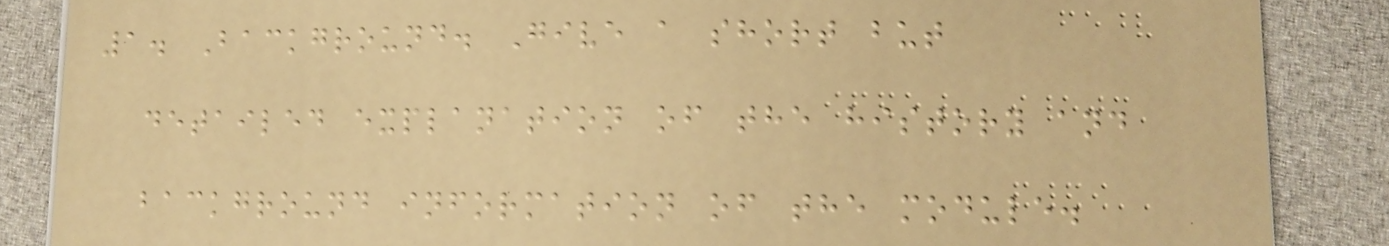1. Background. Give a short but
detailed explanation of the history and
background information of the module.
